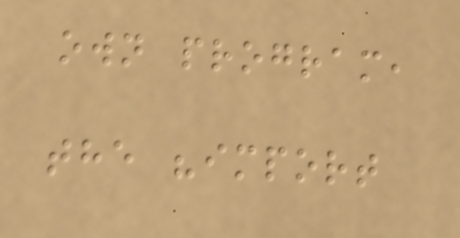own program,
the "import
